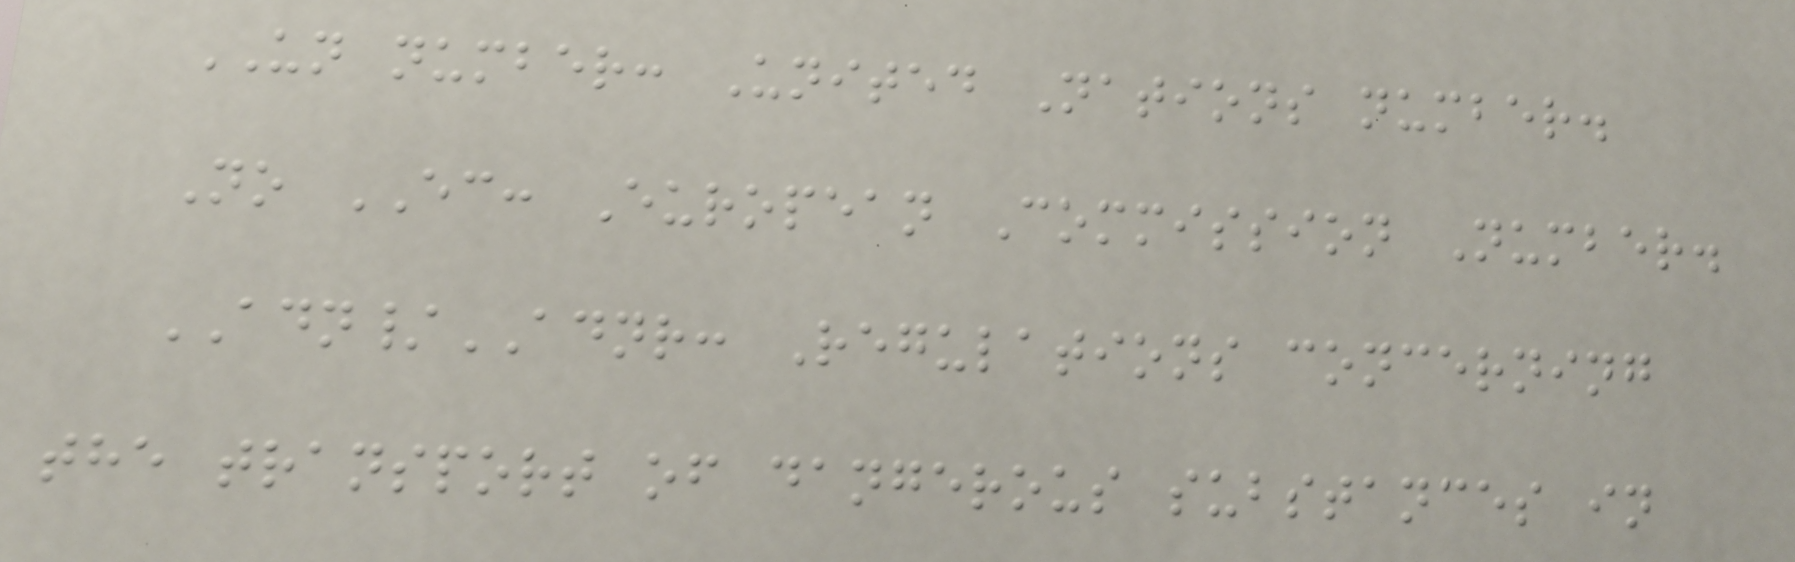UN number: United Nations number.
No EC: European Commission Number.
ADN/ADNR: Regulations concerning
the transport of dangerous substances in
